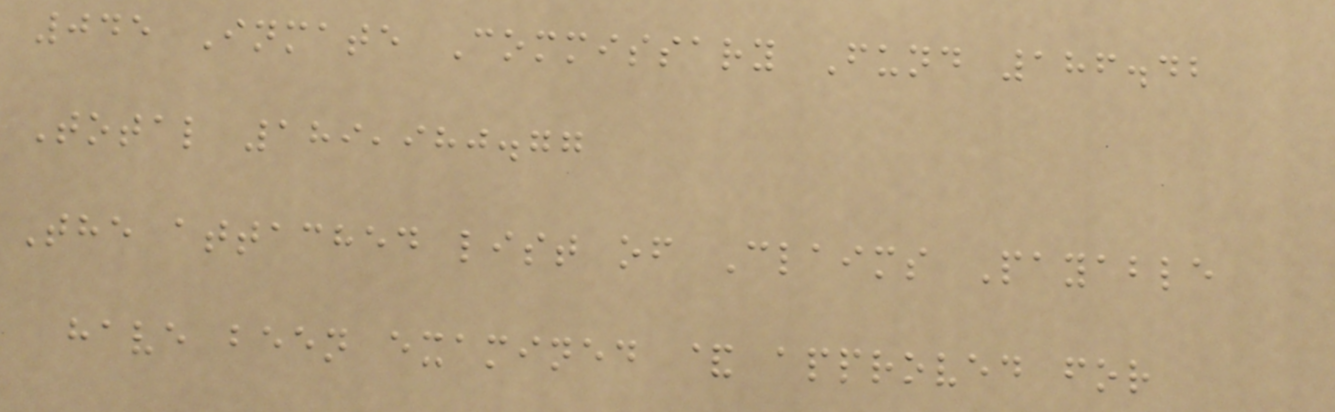045 Inmate Commissary Fund 186.42
Total 189,980.77
The attached list of Claims Payable
have been examined & approved for
